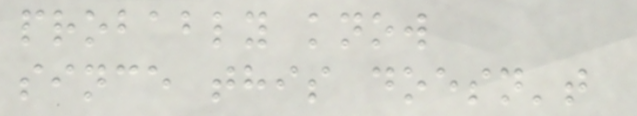probably know
since this doesn't
